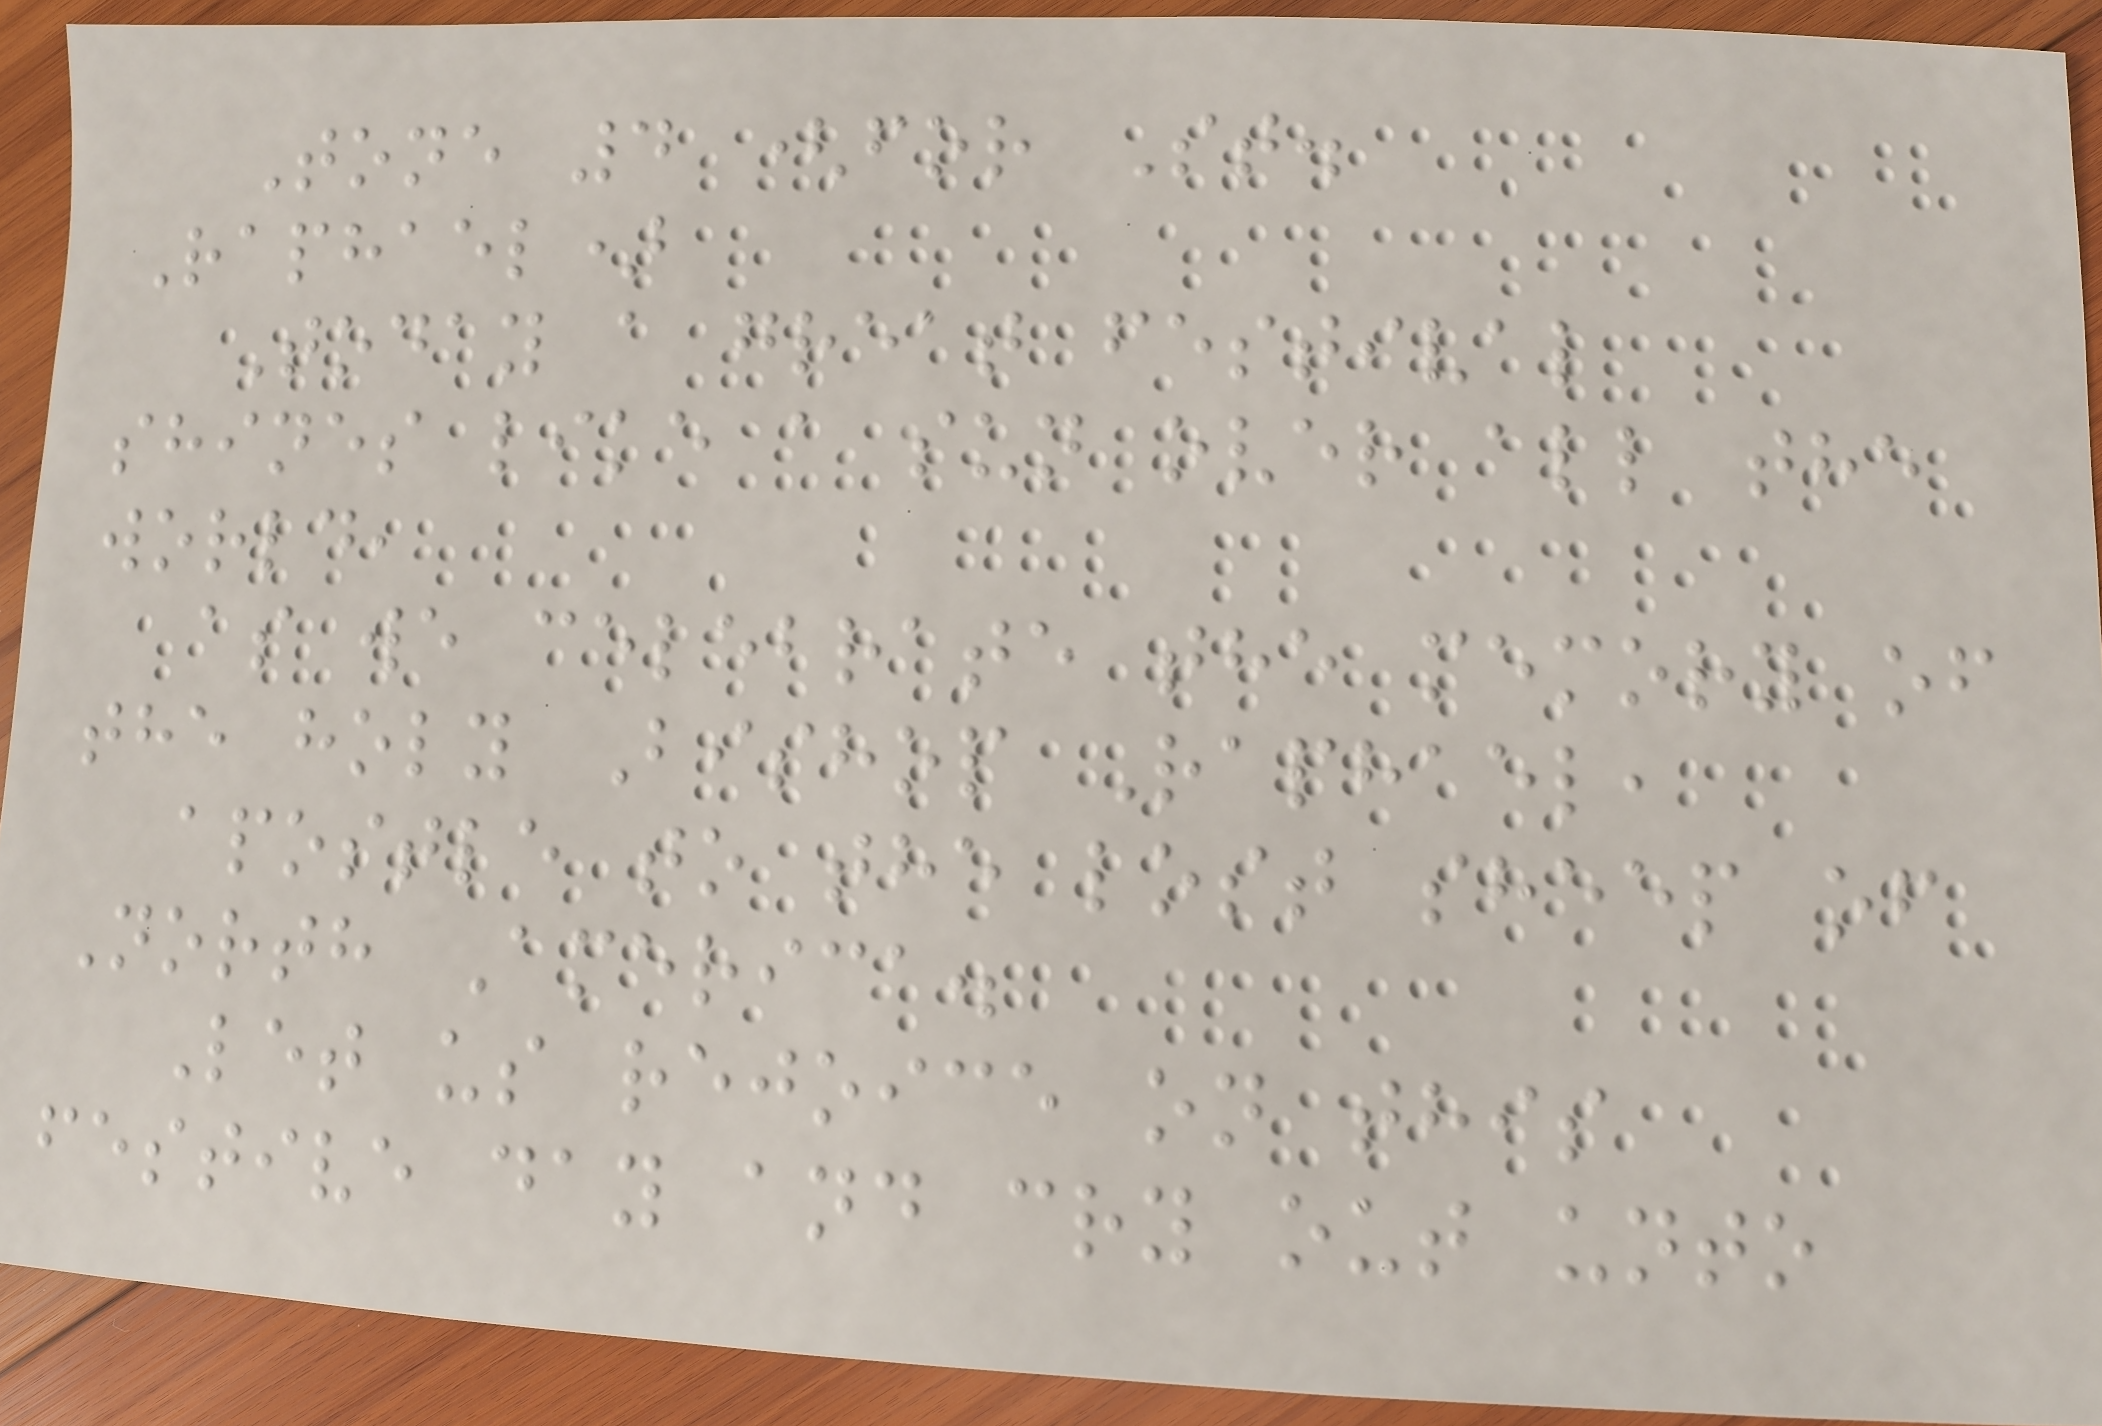Tone 4 (for St.
Raphael)
Today a great festival
shines like a sun over all the
world,
as we celebrate the memory of
the holy Bishop Raphael,
apostle to the lost sheep of
North America.
Let us rejoice on this
festive day and cry out unto
